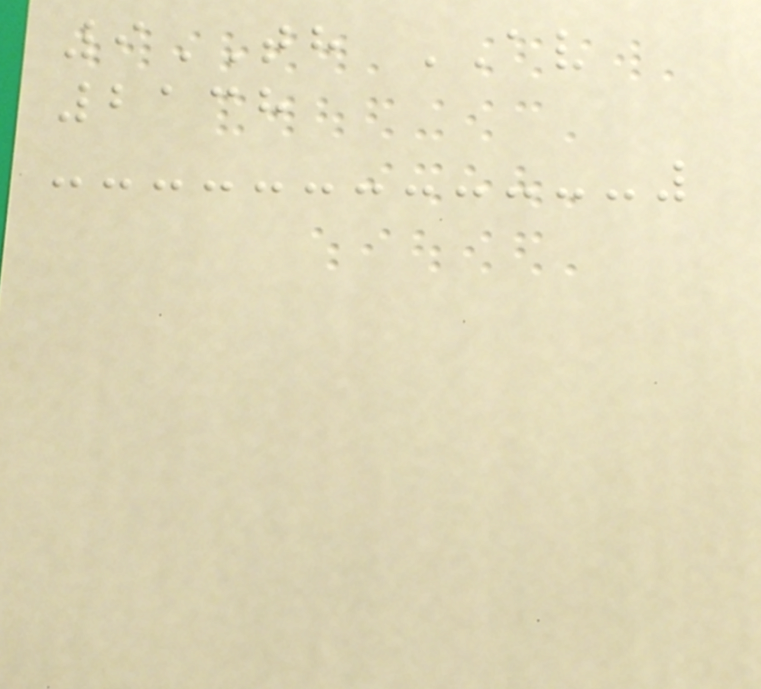9TH AV
2138
